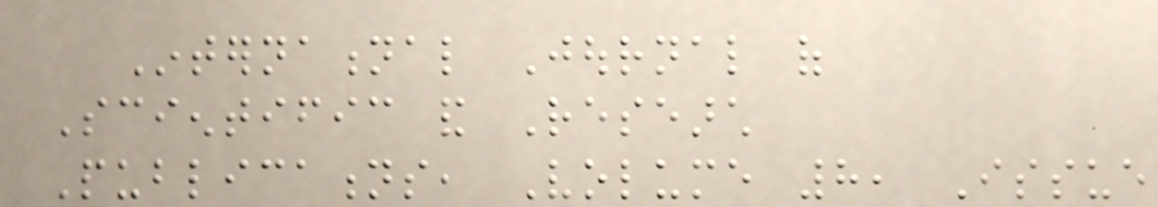International Journal of
Scientific and Research
Publications, Volume 8, Issue
